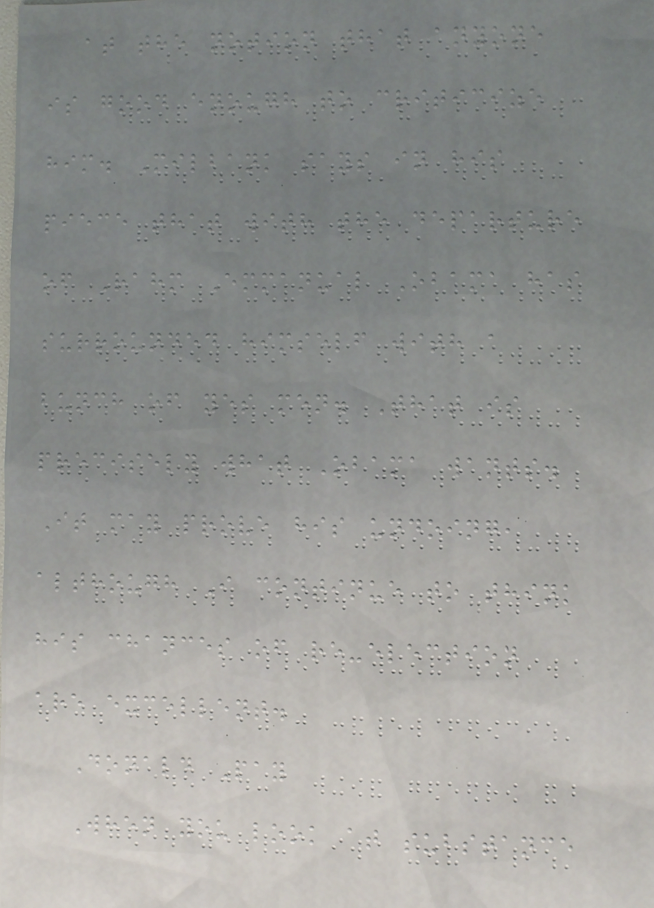at the notion that anyone
is good enough to criticize
him. Milbank says in his
piece that with the departure
of Rahm Emmanual Obama has
surrounded himself with a
bunch of yes men. That is
precisely what Obama wants.
It may prove his undoing,
although I continue to think
his chances of re-election
are excellent.
Donald Pay
When you look at substance
